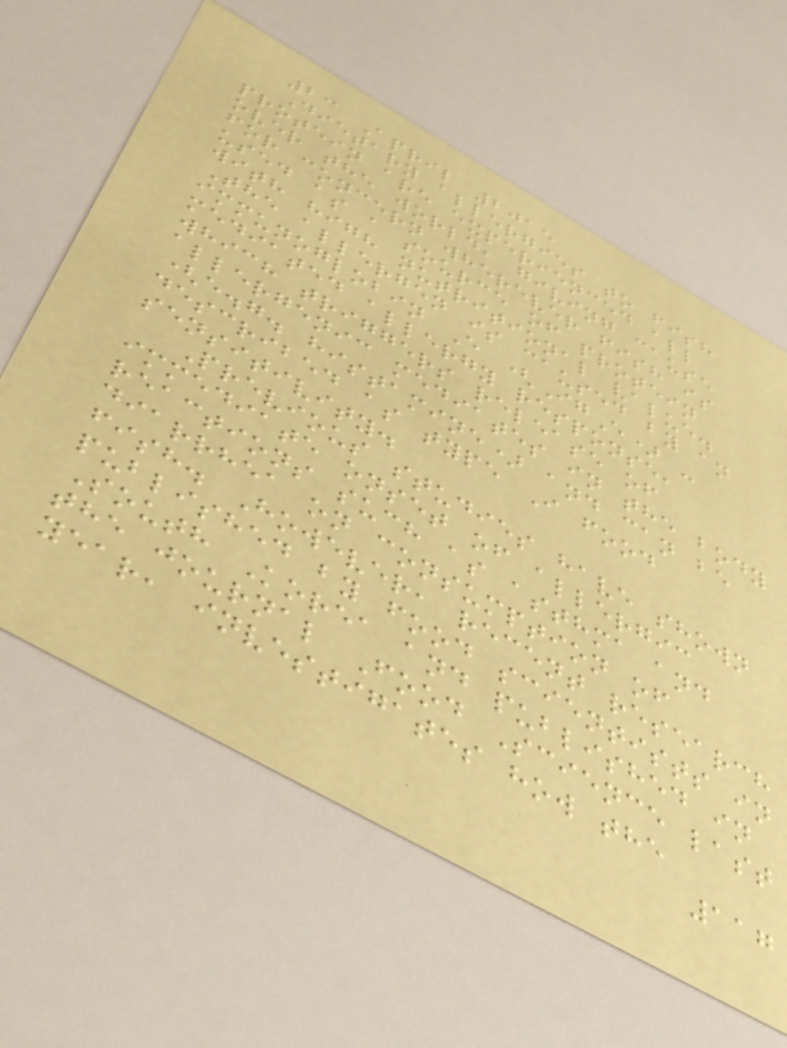23 April 2015
Dietary allergies to fish
protein are experienced all
over the world, giving cause
for concern wherever fish is
used as a source of protein
with high nutritional value.
The allergen is caused by an
immunoglobin E (IgE) -
mediated allergy response,
which triggers release of
allergenic mediates in the body
(e.g. histamine) and can be
described as type I food
sensitivity.
Previous studies have shown
immediate onset of allergic
reactions such as asthma and
diarrhea on consumption of
fish. However, recent research
published by food scientists in
South Korea and published in
the journal Food Science last
year, investigates how the
117
